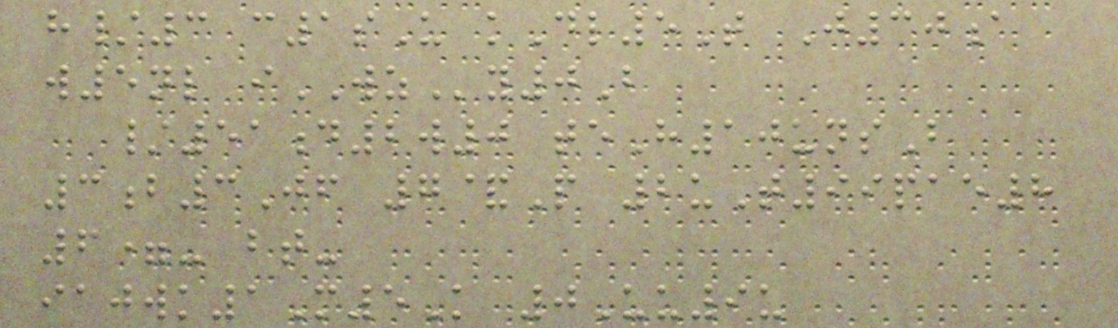h/3 c1sU kDl5T J30a
w5nl iWZy0B
/51d2w0 teH10unsB
3b3Jf 7&P 2uT99pae8
6=- bt-
iajwk1M5K 0Uu9u
